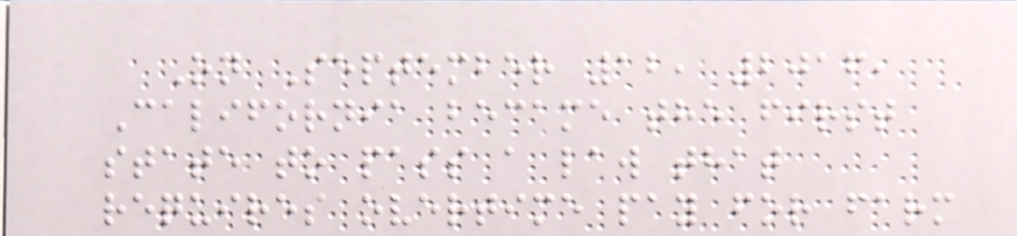On September 12, 2016,
California became the first
state to pass a law that
requires overtime pay for farm
